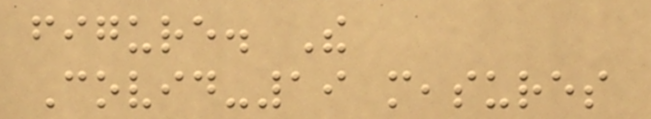figure. The
Covid-19 measures
